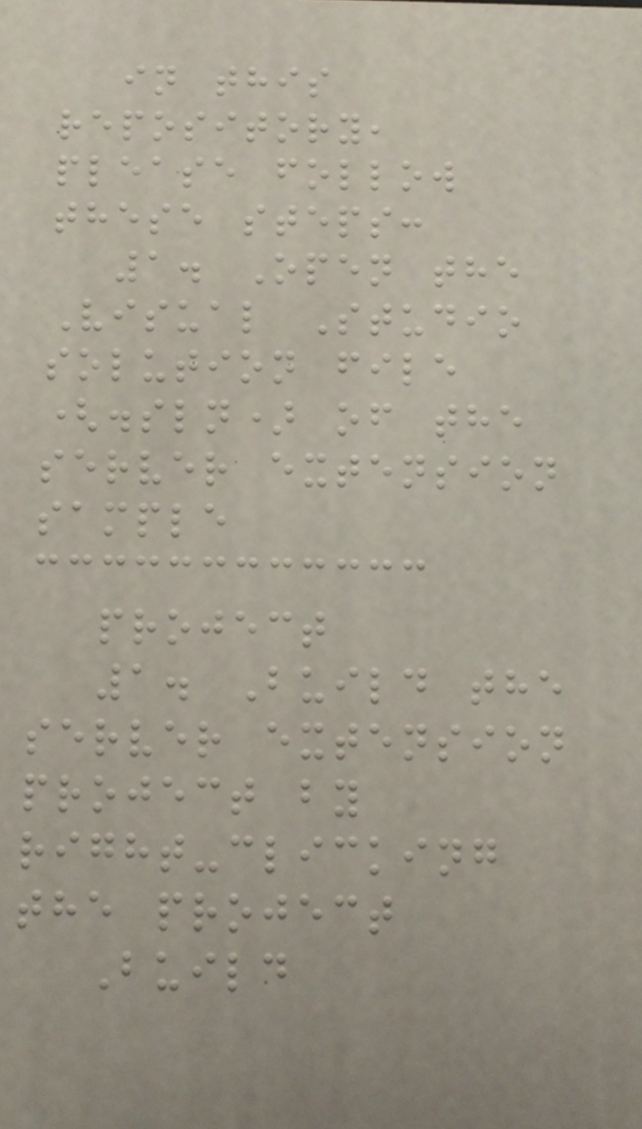in this
repository,
please follow
these steps:
1. Open the
Visual Studio
solution file
(.sln) of the
server extension
sample
project
1. Build the
server extension
project by
right-clicking
the project
Build
